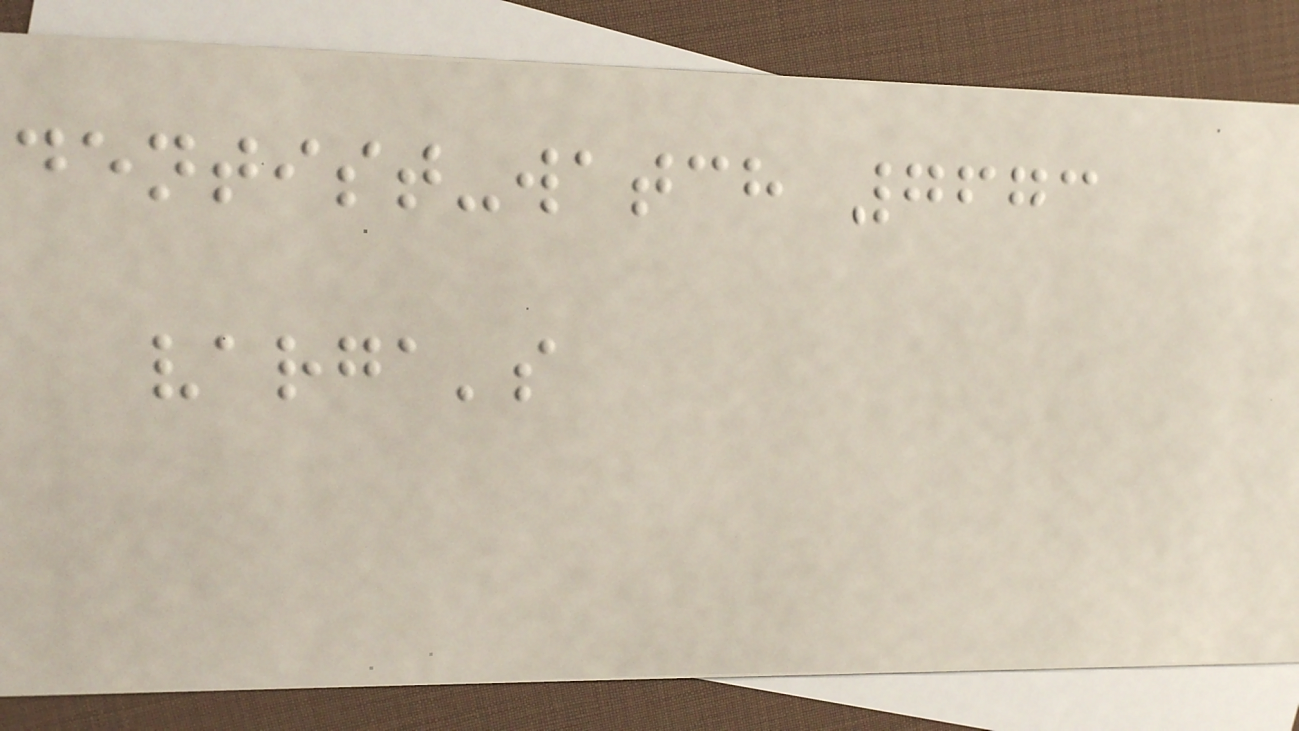dentist-watch 7673
varga's
